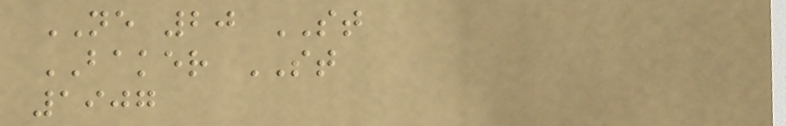NE 20 ST
BAKER ST
1907
